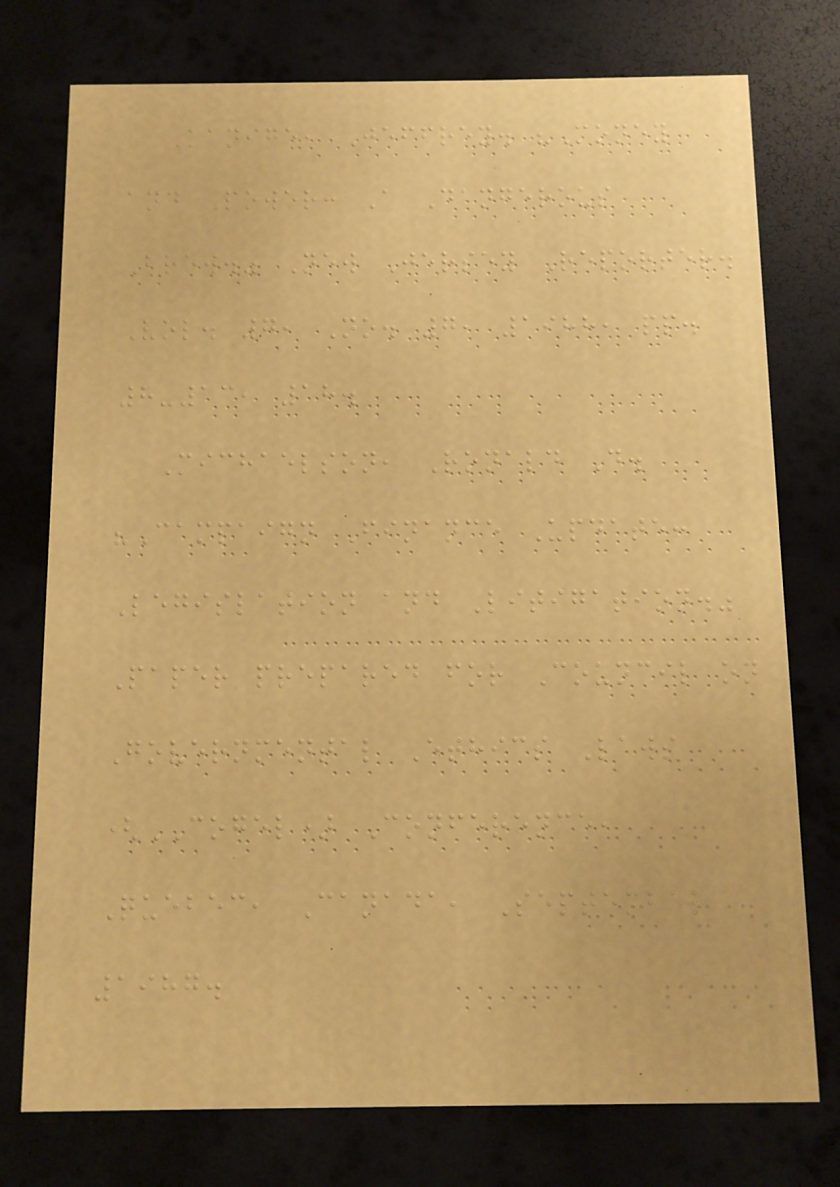Kanige, Jeffrey. "Money
and Power: A Dangerous
Brew." New Jersey Reporter.
Vol. 7, No. 7, 1988, pp.
8-13, 18.
Michaelson, Ronald D.
"Campaign Finance Update:
Legislation and Litigation."
Paper prepared for Council on
Governmental Ethics Laws
(COGEL) Conference,
Quebec, Canada, September
1987.
